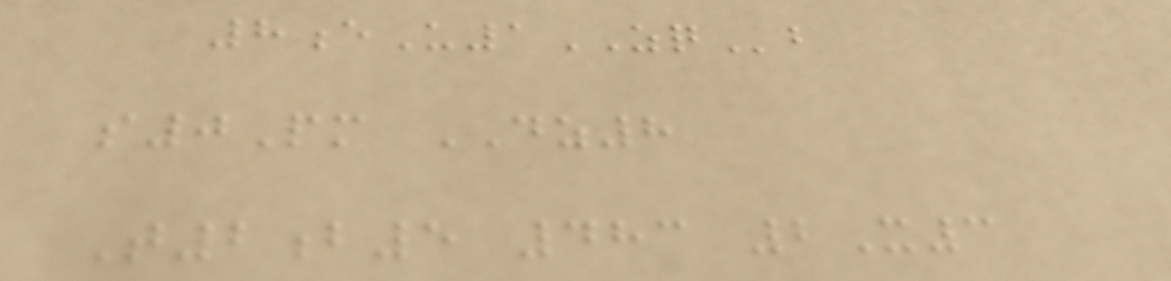8eU1ZQb
s0Pm DZ8
T2b5 483 2X3
